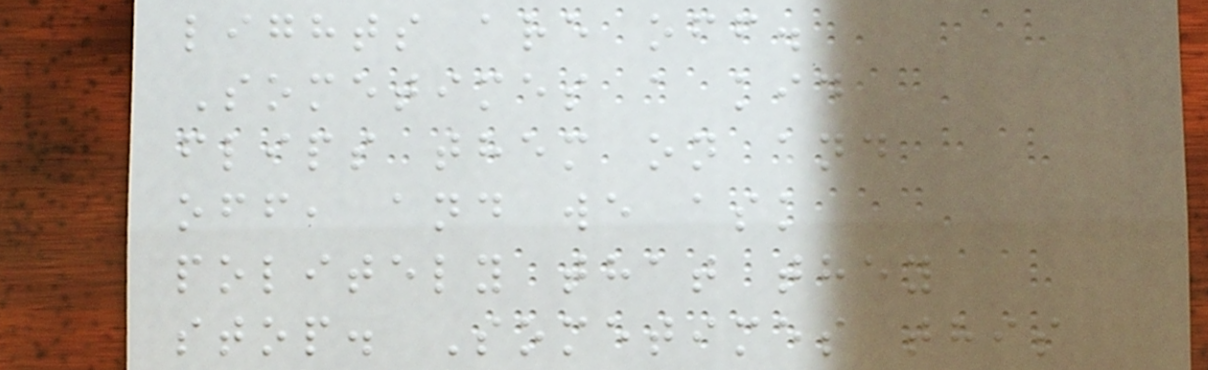lights are off.
Sometimes a kid
flips them on and
off, and we ask
politely that they
stop. Sometimes this
